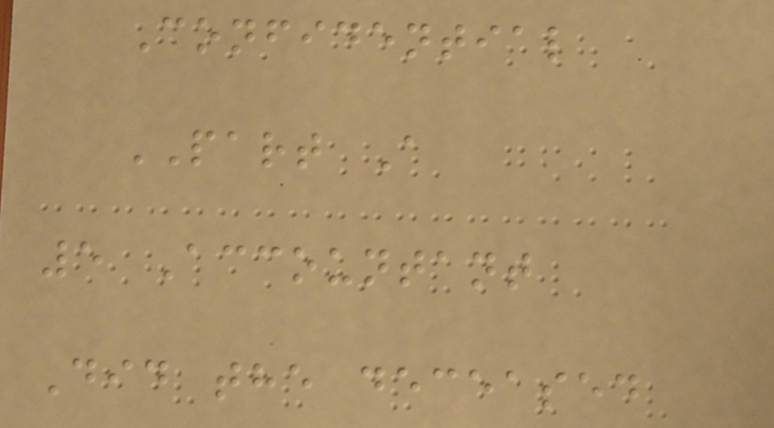Confidential
PART A
5 Accountant
Did the deceased
